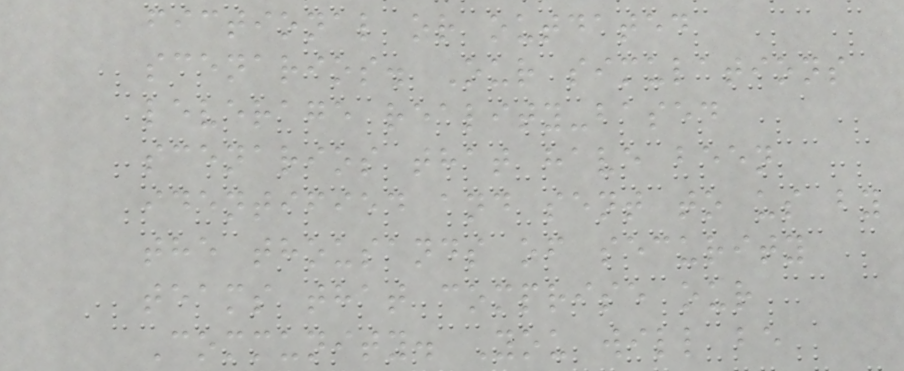fictional or outdated
scenarios. Our simulations
leverage reality-based
scenarios that have been
identified and sent to us by
the thousands of security
teams that comprise our
Community. You will be
